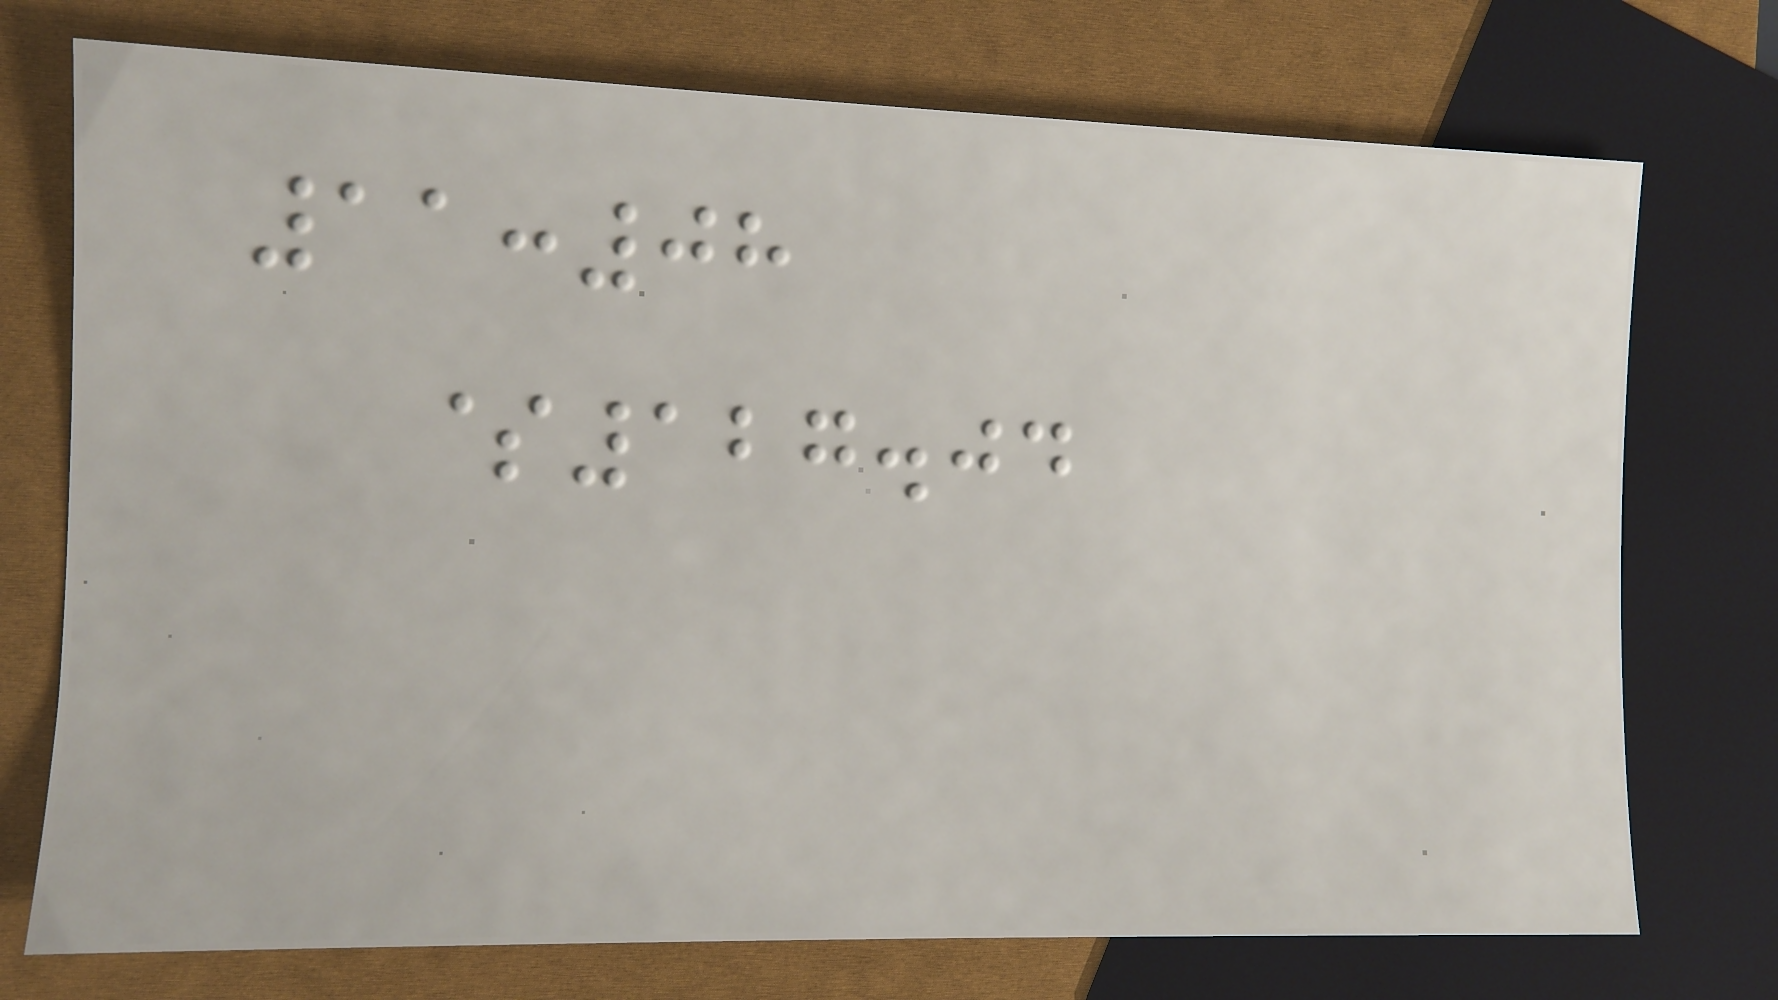11:08
$127.04
